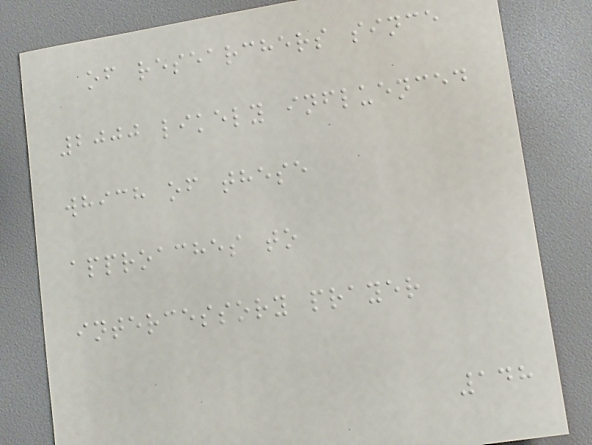of researchers since
2000 likely influenced
which of these
approaches to
intercessory prayer
148
